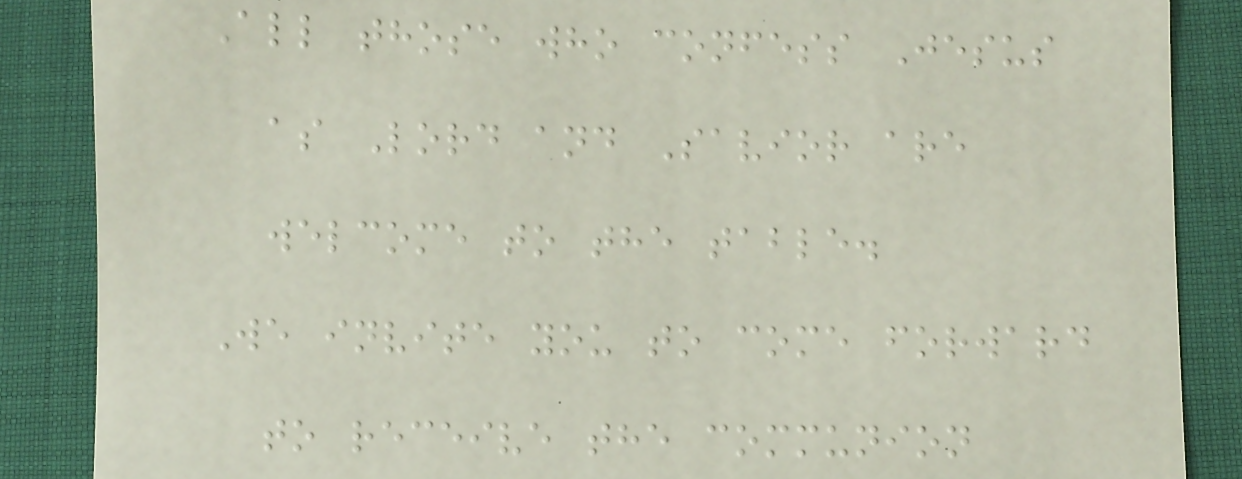All those who confess Jesus
as Lord and Savior are
welcome to the table.
We invite you to come forward
to receive the communion
